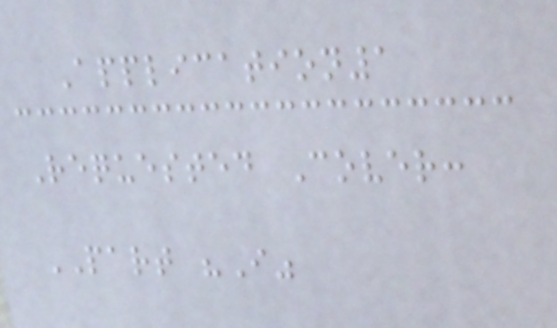Application1
Requested Cover:
PART "I"
